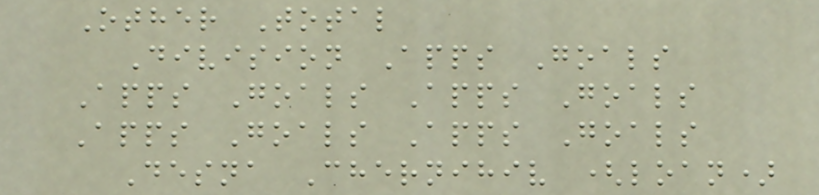Other Total
Division Apps Goals
Apps Goals Apps Goals
Apps Goals Apps Goals
Desna Chernihiv (loan)
